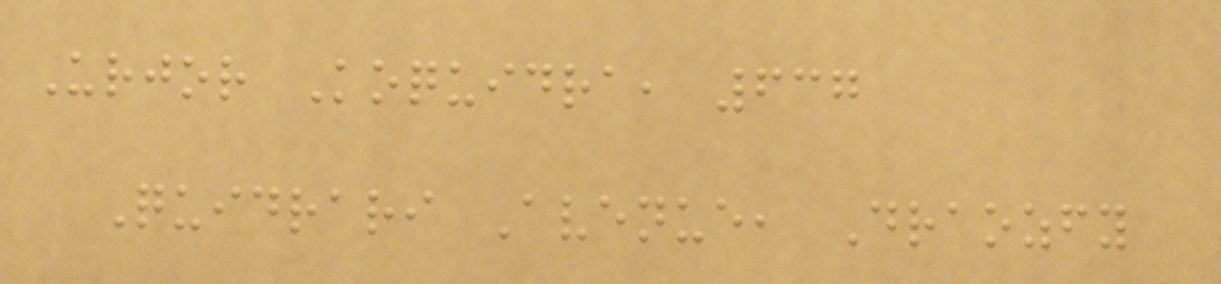Urjor Koquidra, 637
Quidrari Avenue, Draozfy
